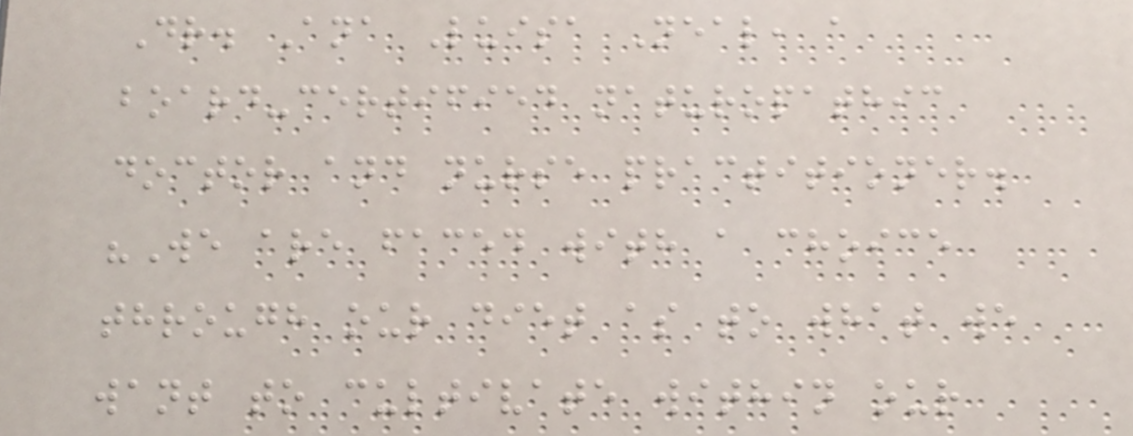Dr. Ana Luisa Neal, a
board-certified naturopathic
doctor and nurse practitioner.
"We are faced with a choice
through our diet as to what we
want to cultivate within our
